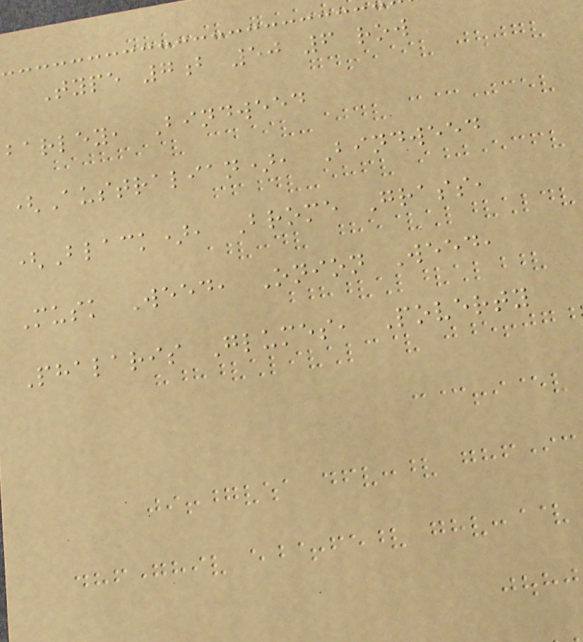Type 7b 50 6 row
barley, Bindweed
(Australian), Bindweed
(Black), Brome Grass,
Musk Weed, Onion Weed,
Phalaris Glumes, Poverty
